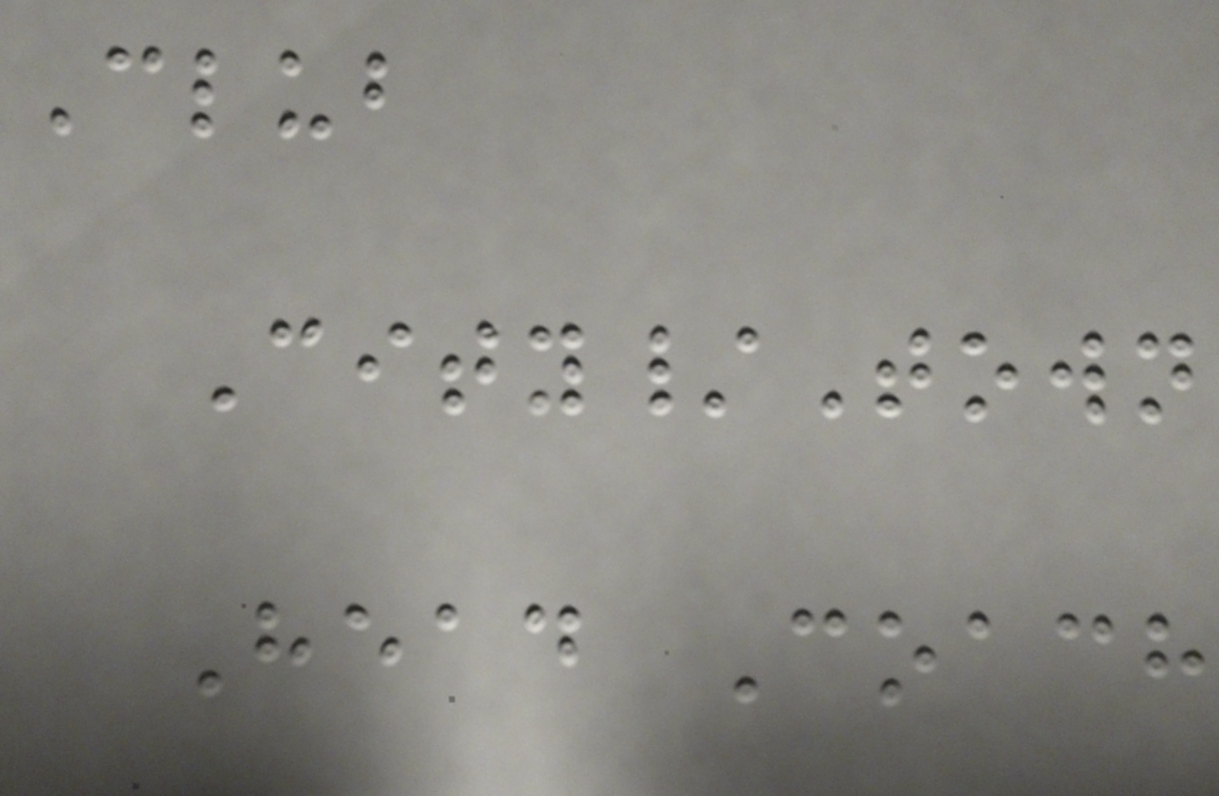Club
City/Town
Head Coach
